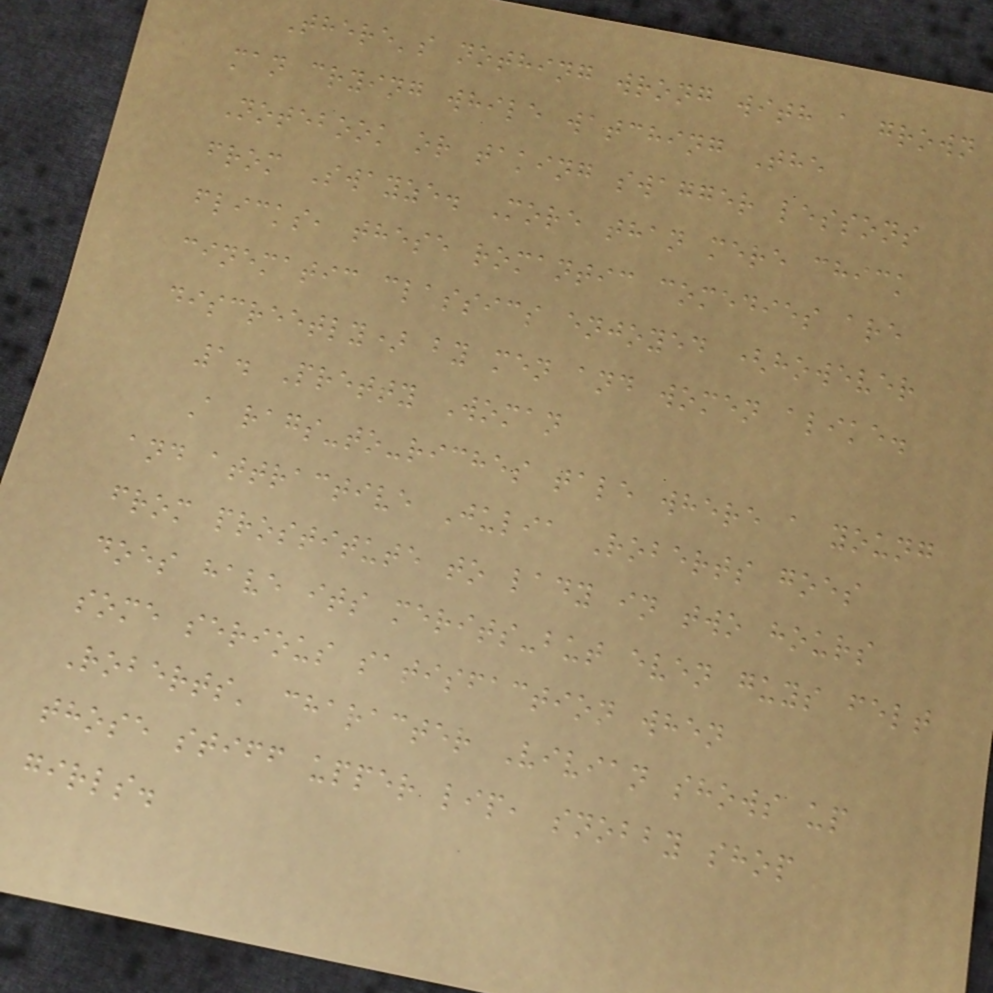There's nothing wrong with a grown
man crying while watching The
Notebook or taking swagger lessons
from Swayze. More than mere chick
flicks, these romantic comedies are
cinematic classics enjoyed (however
discreetly) by men and women alike.
1. Pretty Woman
A rags-to-riches tale where a young
and attractive Julia Roberts goes
from prostitute to lady in two hours
does have its merits-but even guys felt
some serious satisfaction when
Roberts' character Vivian shows up
those stiff upper lip, snobby shop
girls.
